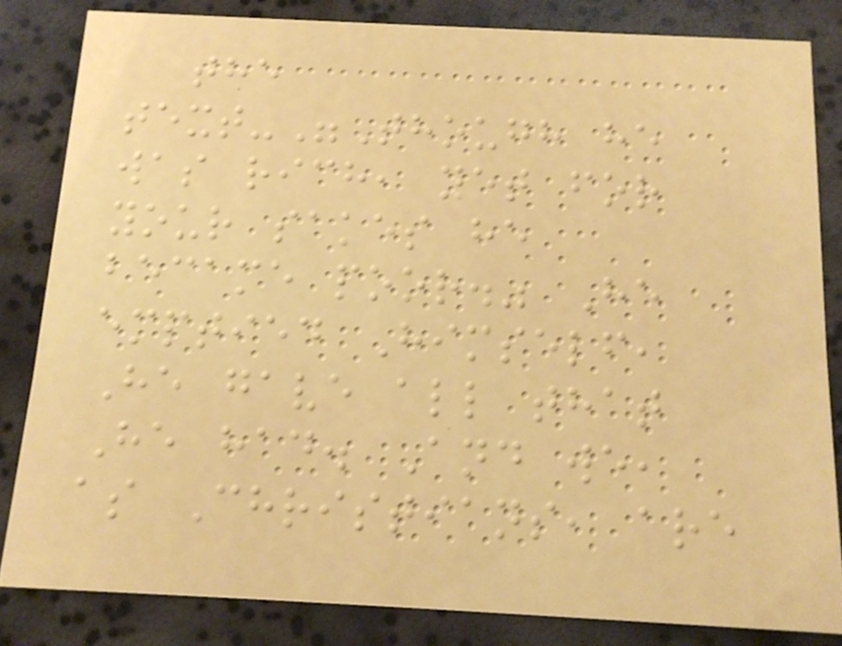the
text-"Though he
was rich, yet for
your sakes he
became poor." He
emptied Himself,
He gave all that
He had. And we,
as Christians, are
